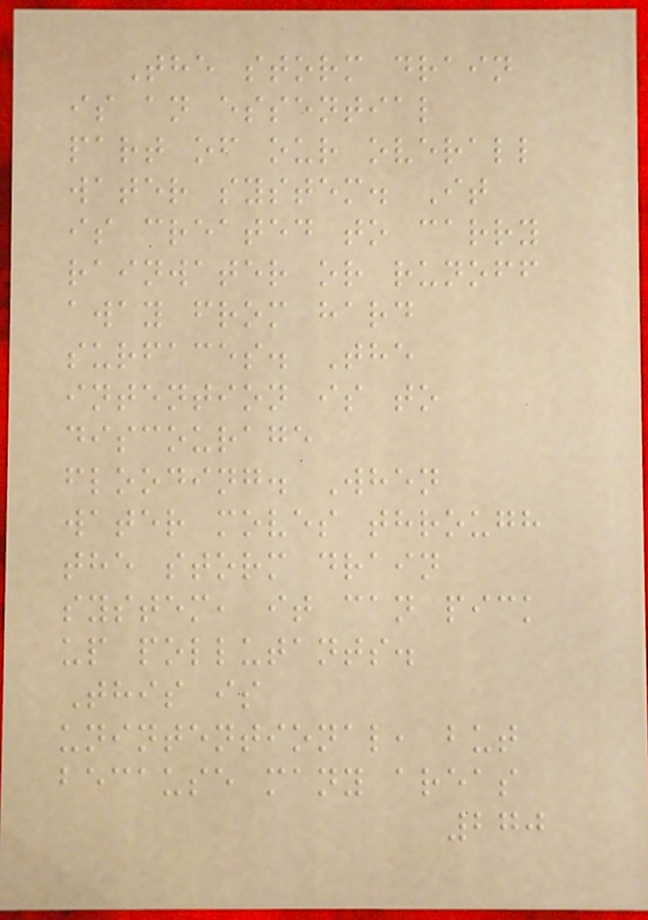The storm drain
is an essential
part of our overall
water system. It
is created to carry
rainwater or runoff
away from hard
surfaces. The
intention is to
discourage
flooding. When
water moves through
the storm drain
system, it can pick
up pollutants.
This is
unintentional, but
because many areas
270
